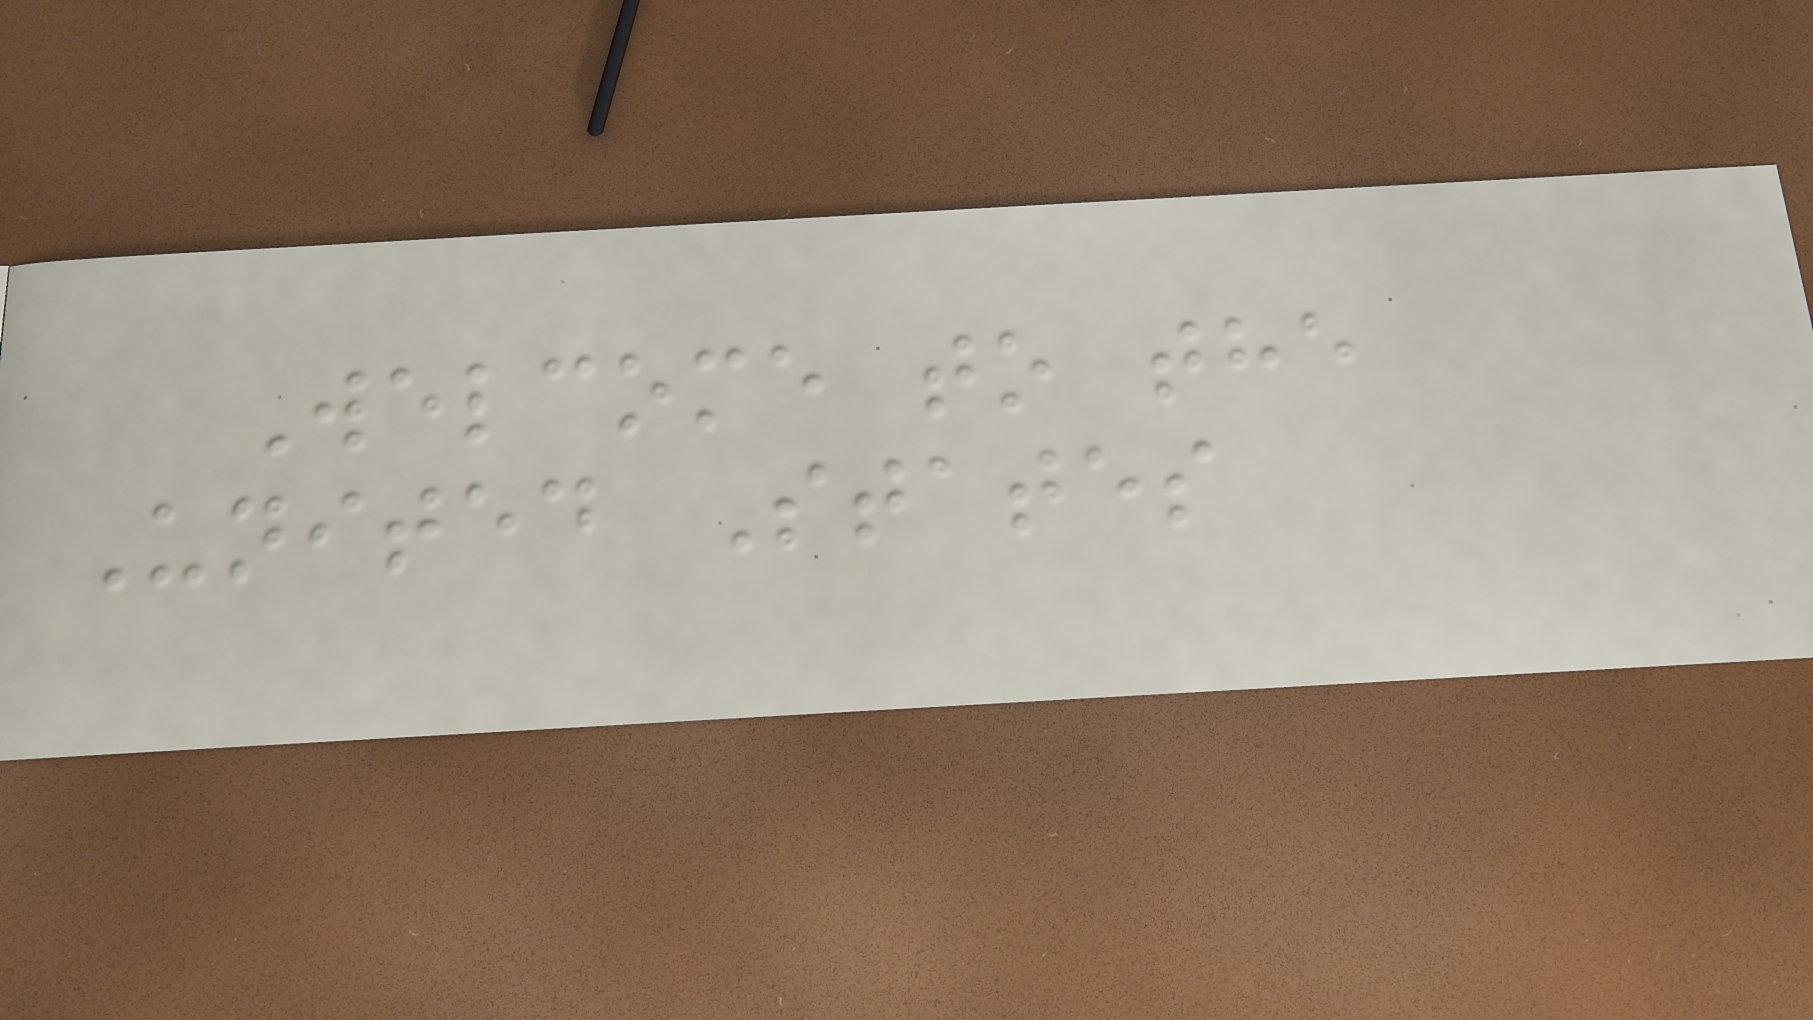Welcome to the
United States
